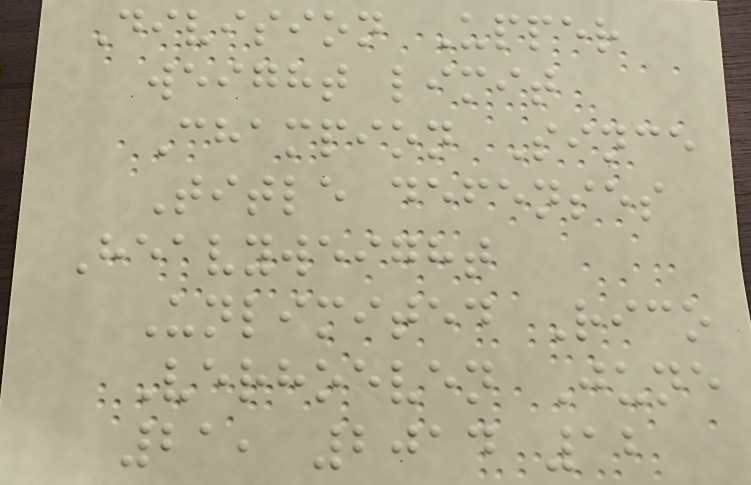Division Upper
weight limit
Champion Since
Title defenses
Heavyweight
Unlimited Rico
Verhoeven June
21, 2014 12
